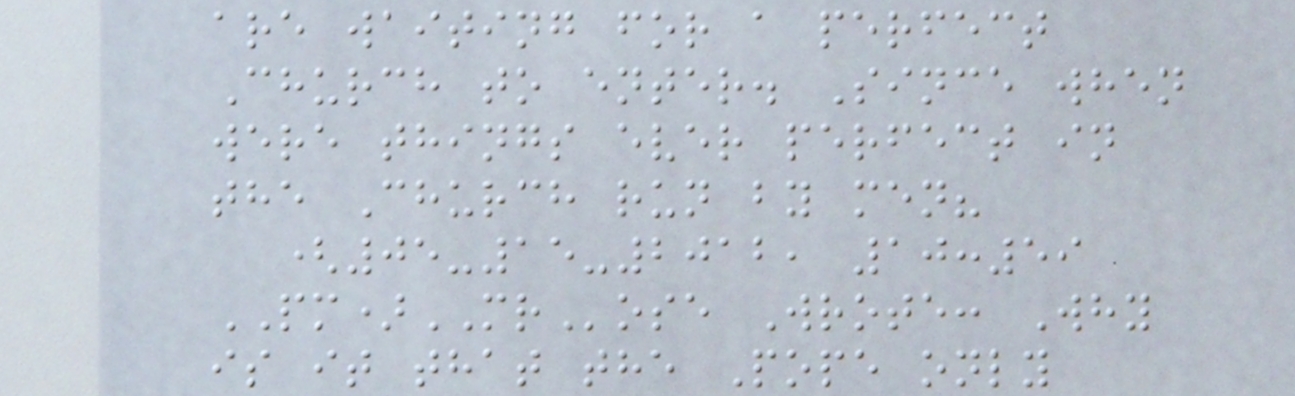are waiting for a perfect
Church to enter. Since when
were things ever perfect in
the Church run by men?
(05-15-2012, 10:59
PM)MRose Wrote: Why
is it that the Pope only
